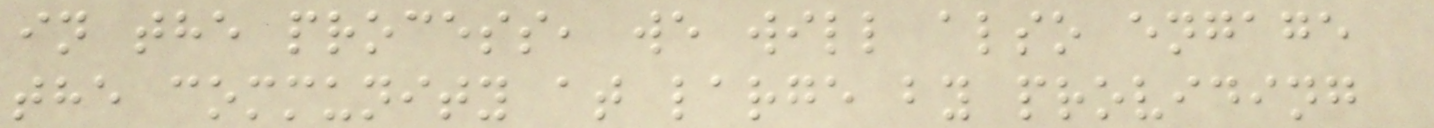in the process, we will also engage
the community at large by providing
